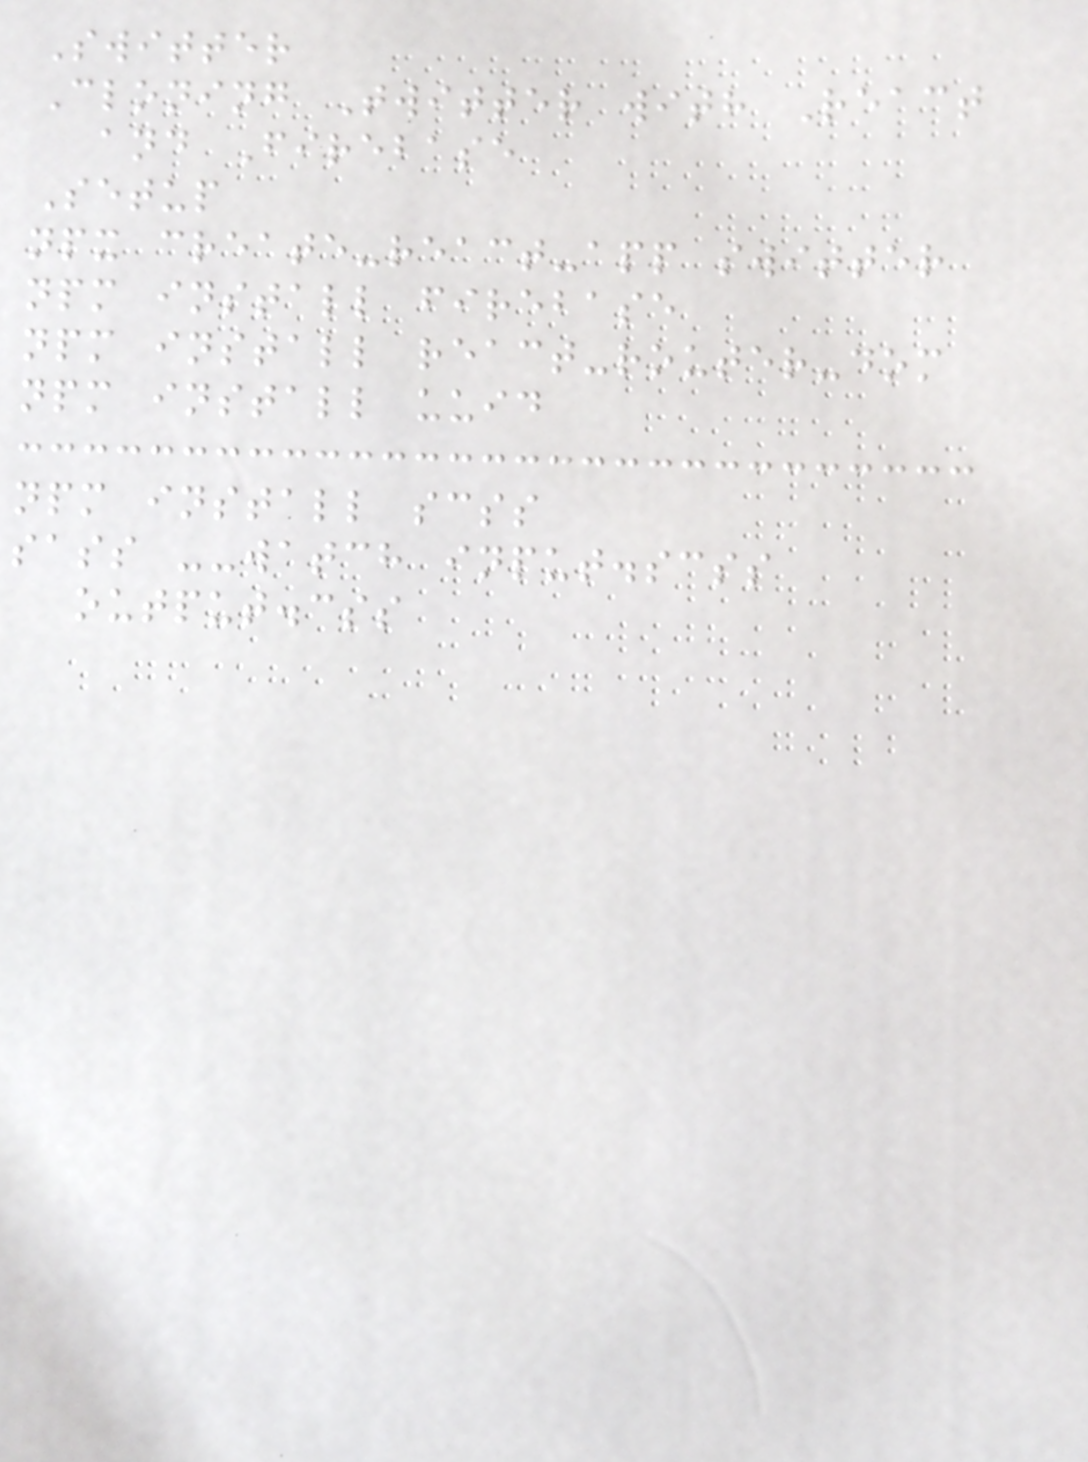Switter
Cloning Twitter with React
and Firebase
Setup
npx create-react-app switter
npm install firebase
npm install react-router-dom
npm install uuid
npm install scss
sass --watch input.scss
output.css
